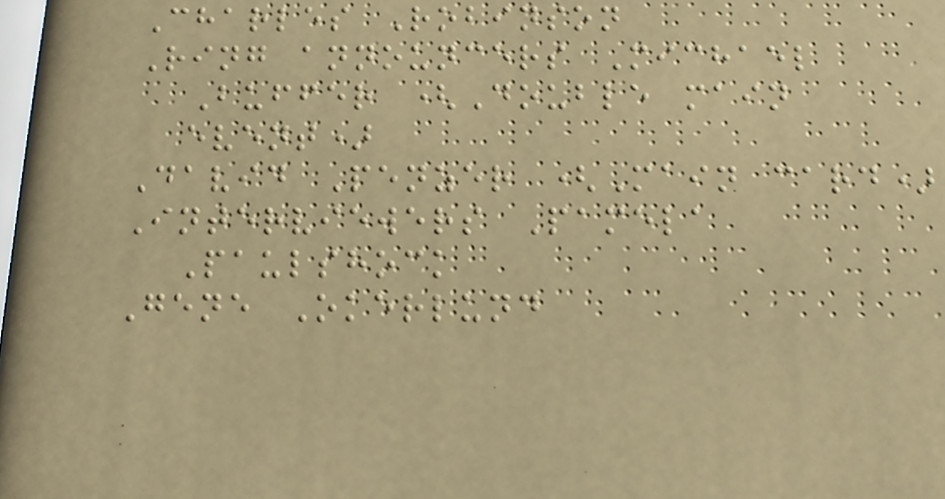Charles Robinson
Ring announcers Michael
Buffer (Double main
event)
David Penzer (Main card)
Interviewers Pamela
Paulshock
Gene Okerlund
